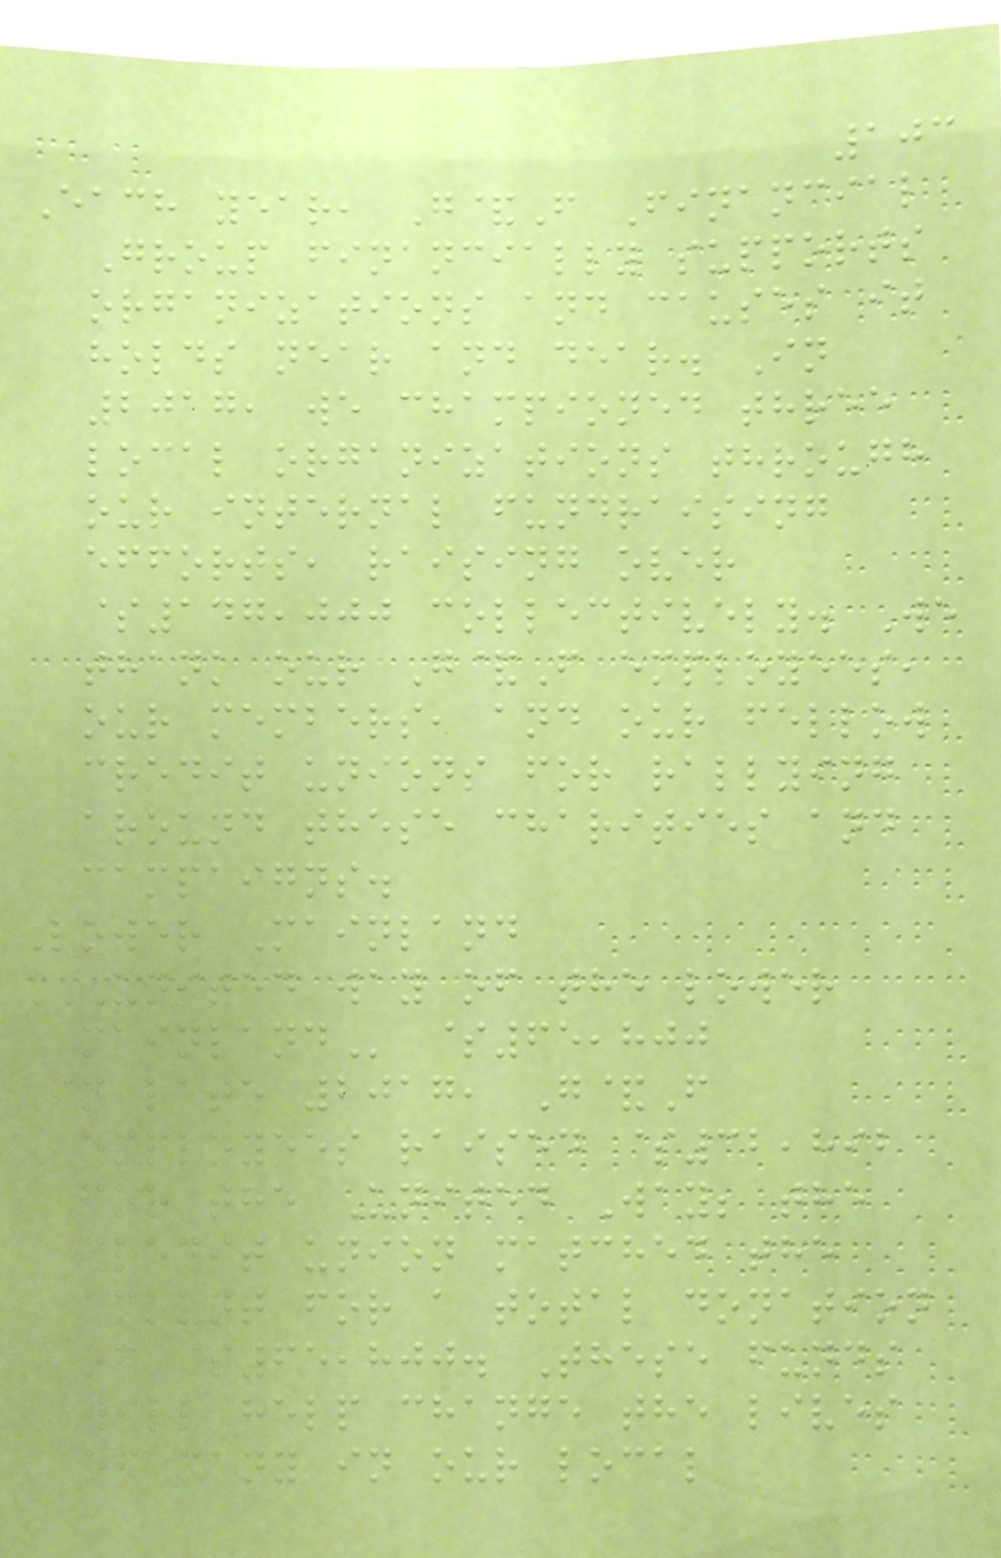103
Each year, G&F Financial
Group financially supports
organizations and causes it
holds near and dear. In
2017, we championed three
local organizations through
our internal fundraising
efforts, raising over
$147,000 collectively. We
thank our G&F employees,
our members, and our fellow
credit unions for rallying
around these charities and
campaigns.
Lower Mainland
UNITED WAY OF THE LOWER
MAINLAND $65,800
In late 2017, G&F
employees raised $32,892
for the United Way; the
credit union matched the
amount for a total donation
of $65,800. These funds
will help change the lives
of many in our local
